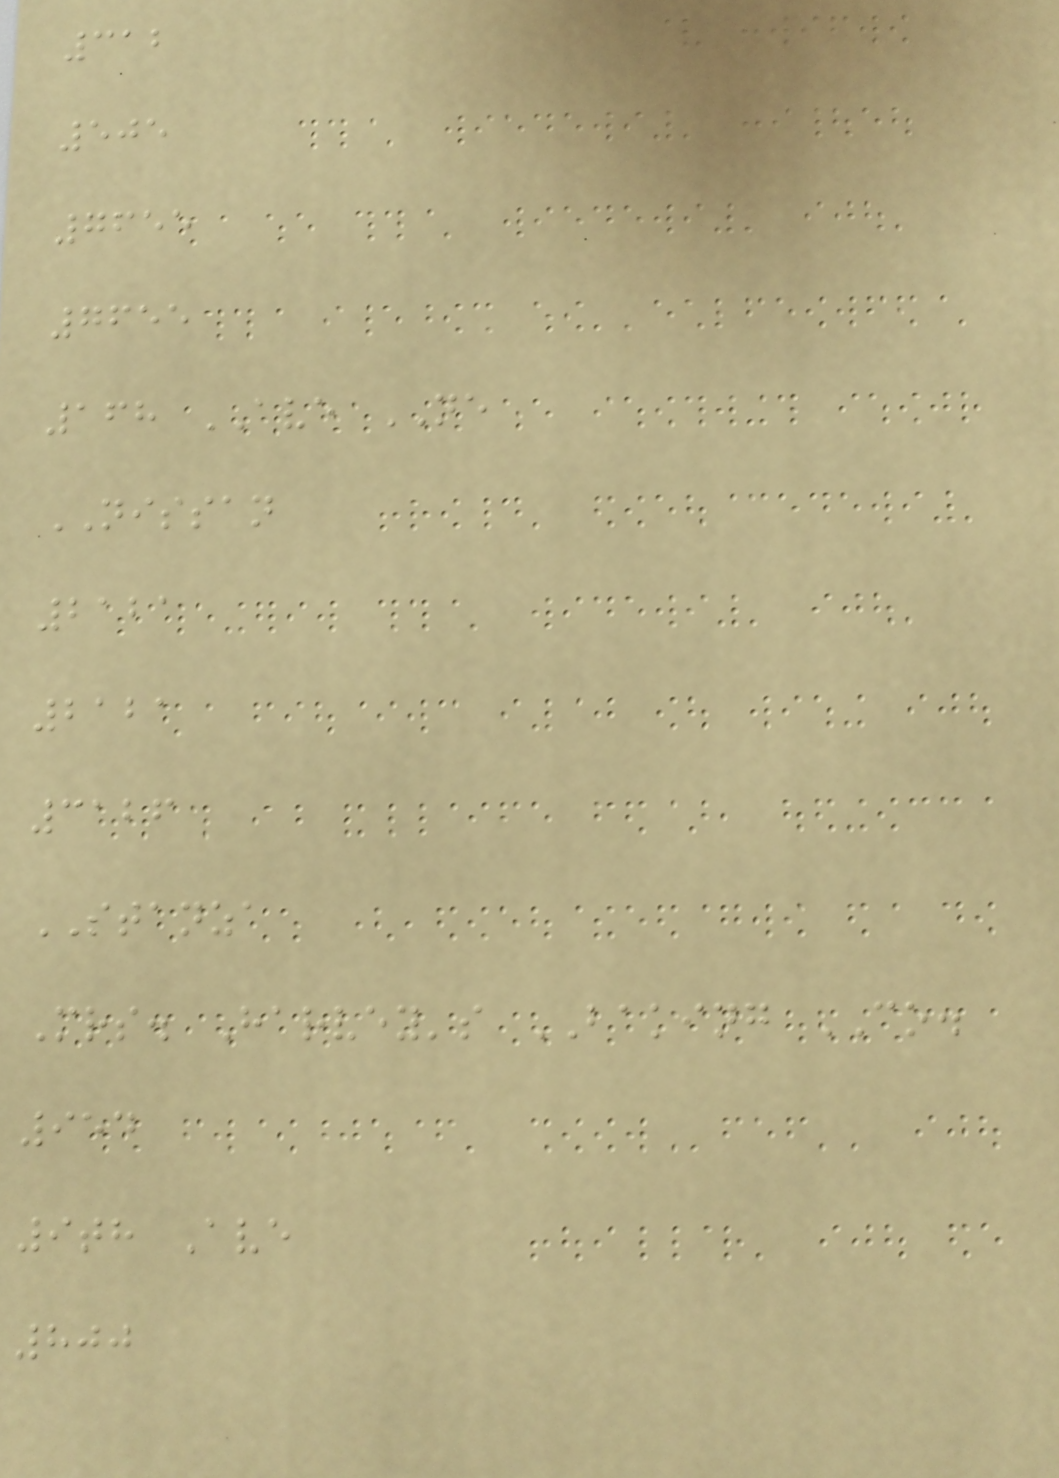312
505
7655
7655
168 AVE NE
NISSAN
2121
2121
3126
STANZA
Mrs. Harvey's BAKING CO.
954
9th Ave
800
